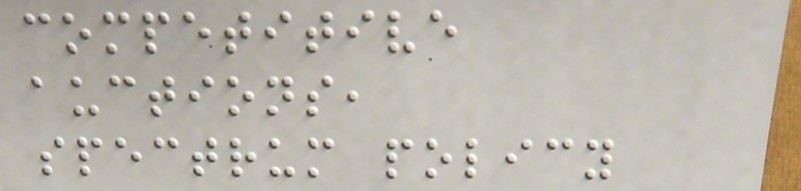competitive
auctions,
spectrum policy
